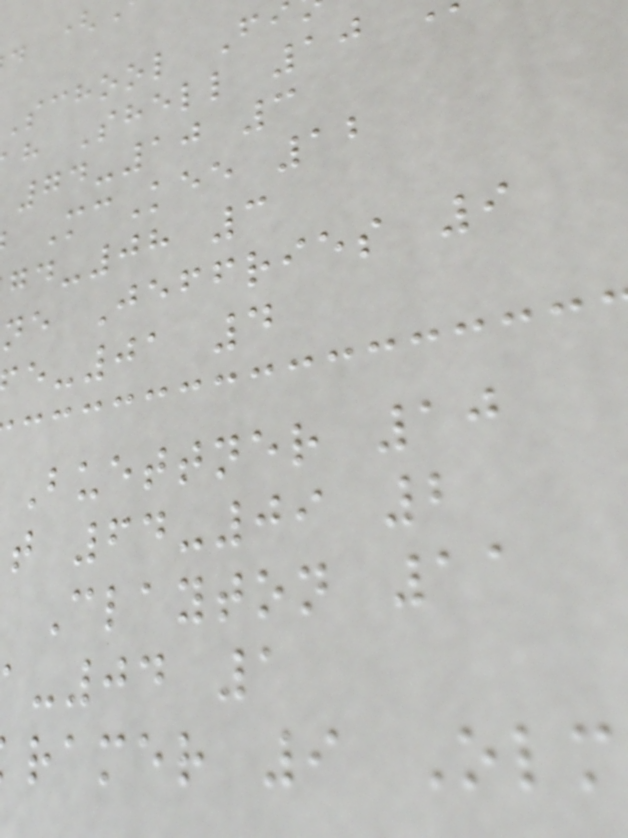School F
h Shell 10
74-10 3
McKee 12
-08 3
ne Jeffries 9
-01 4
Buettner 10
t 64-09 2
Clayton 11
-04 1
ramer 9 Olm
